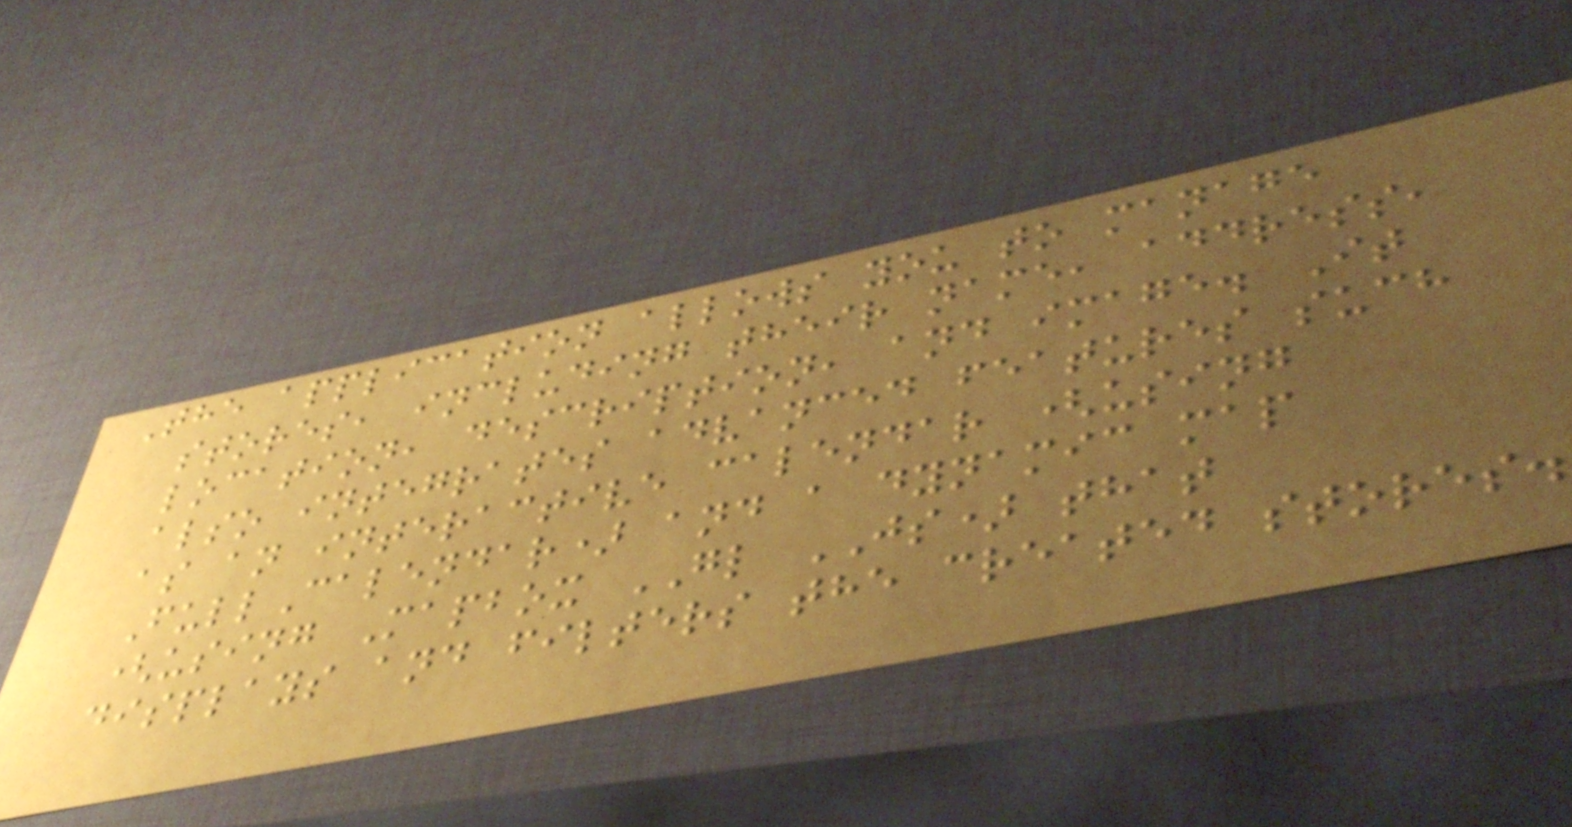The application allows you to manage
stores, including their name, address,
location, description, and image. It
also integrates advanced features such
as an interactive calendar (using
FullCalendar) and a dynamic map
(using Mapbox GL JS) that
displays and filters the created stores.
